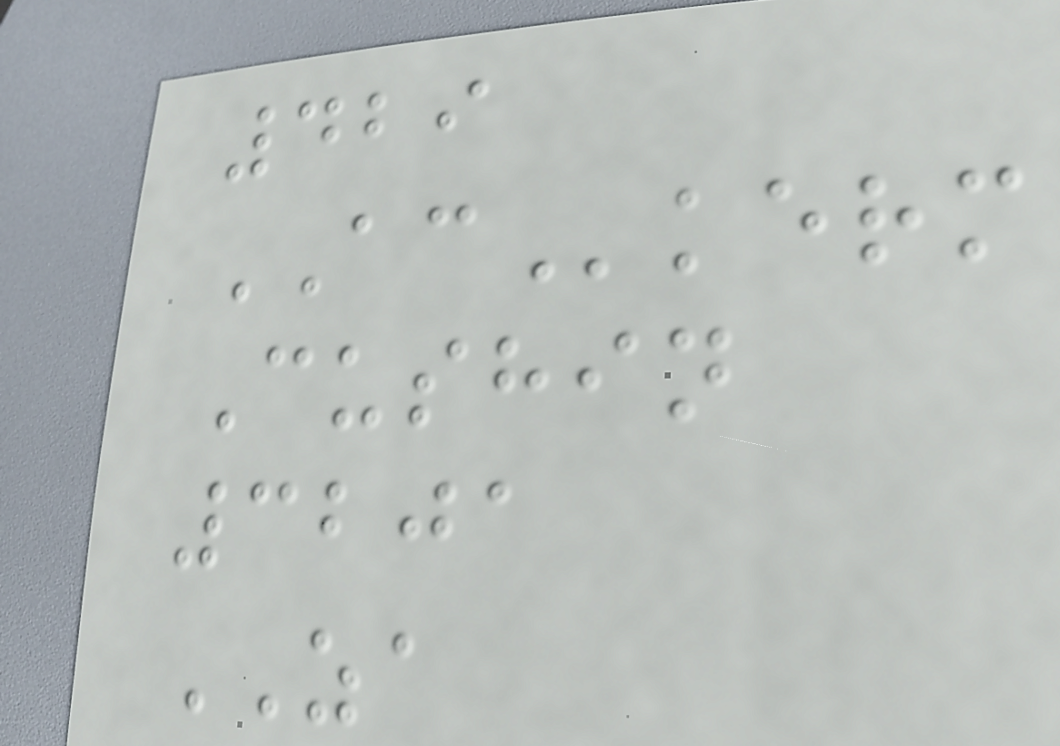429
ACkerm
Cushin
3201
ZA
